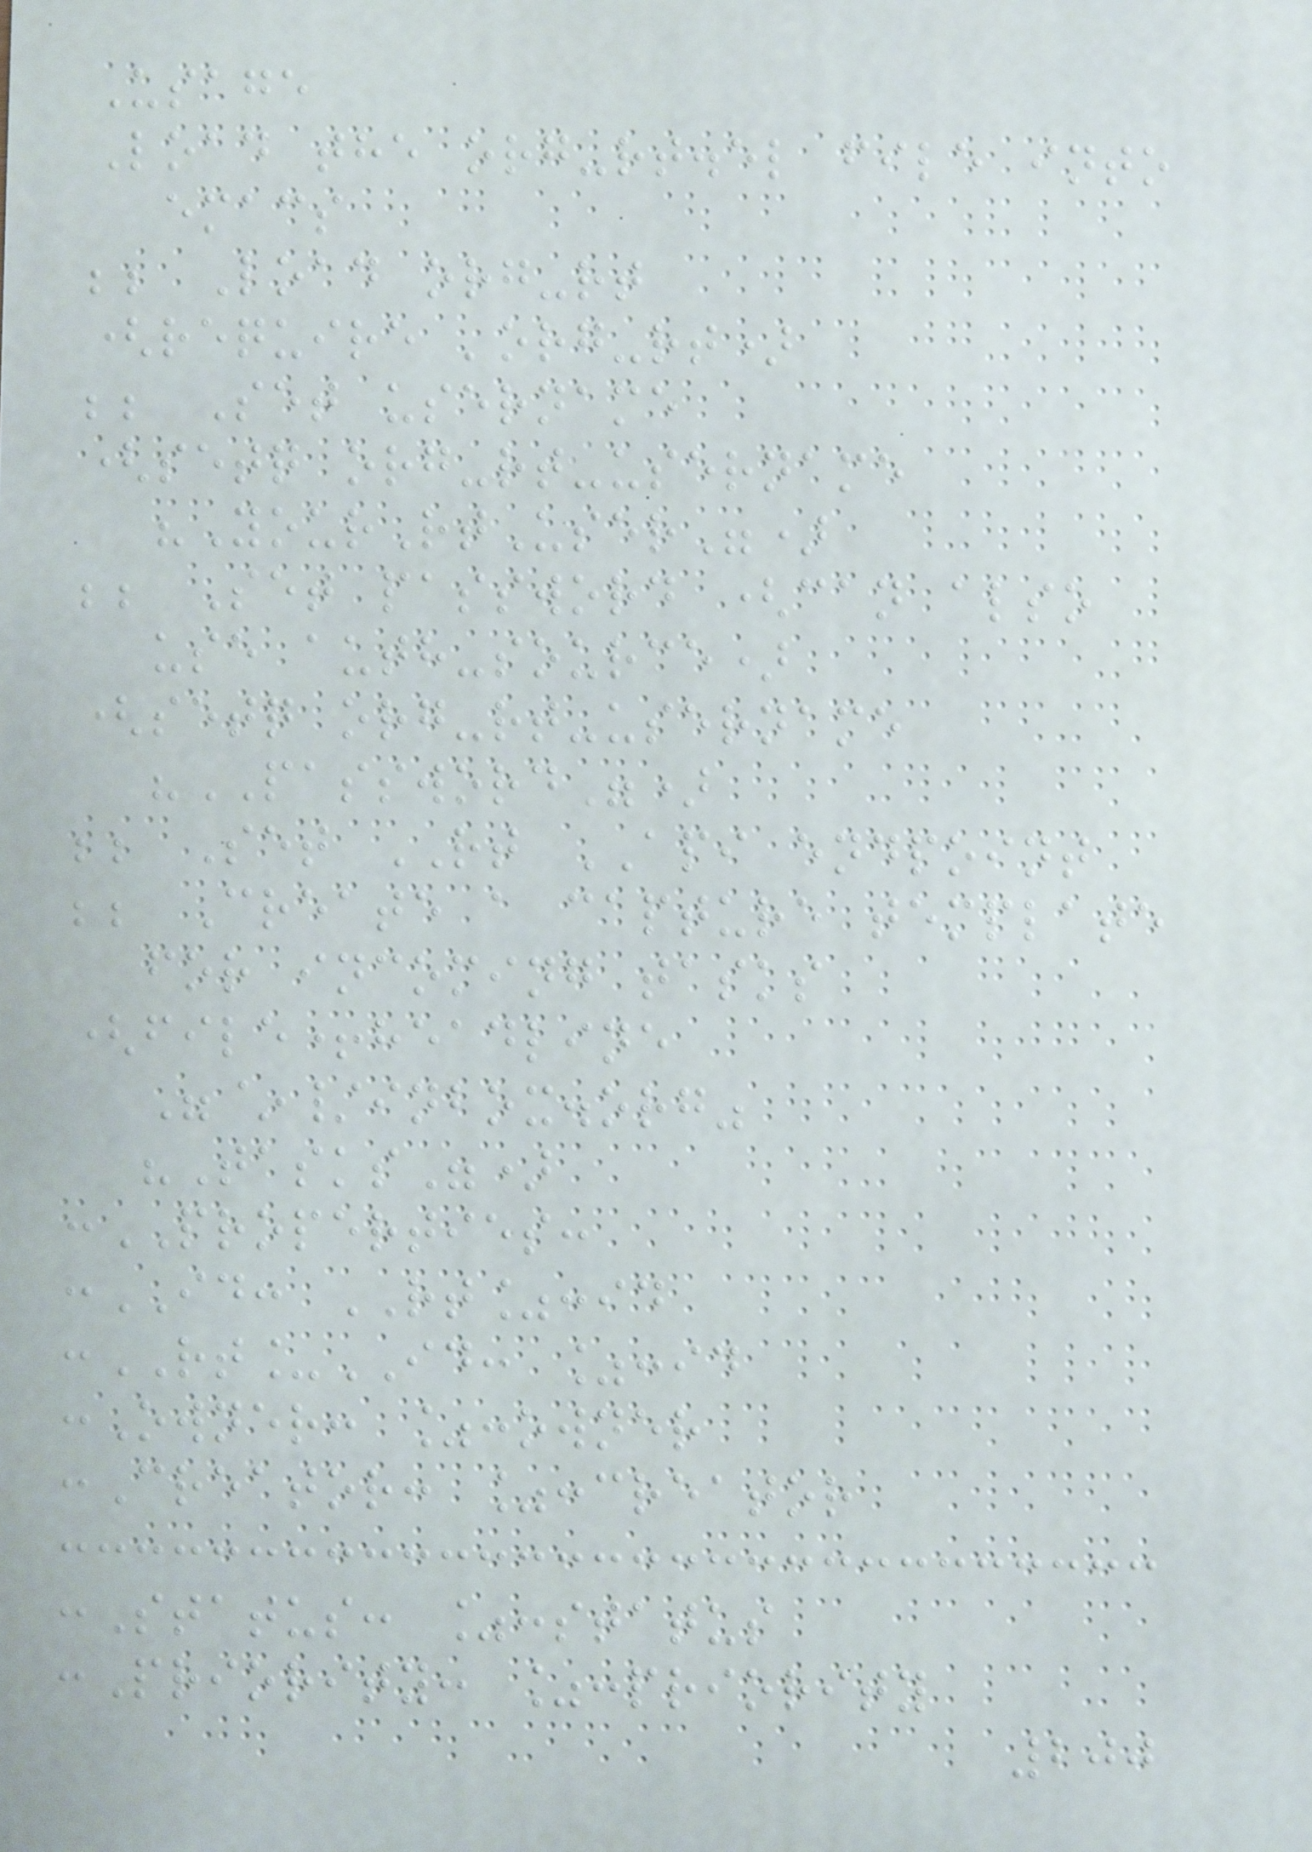Usage
Load the org-rt.el file into
emacs
;; Load org-rt
(require 'org-rt)
;; Set username
(setq org-rt-username
"YourRtUser")
;; Set password (can also
use auth-source)
(setq org-rt-username
"PASSWORD")
;; Set RT API endpoint
;; Create a capture template
for incoming tasks
(file+headline
"~/inbox.org"
"Tasks")
:PROPERTIES:
:ID: RT%:id
:RT_ID: %:id
:Owner: %:owner
:Creator: %:creator
:Status: %:status
:Priority: %:priority
200
